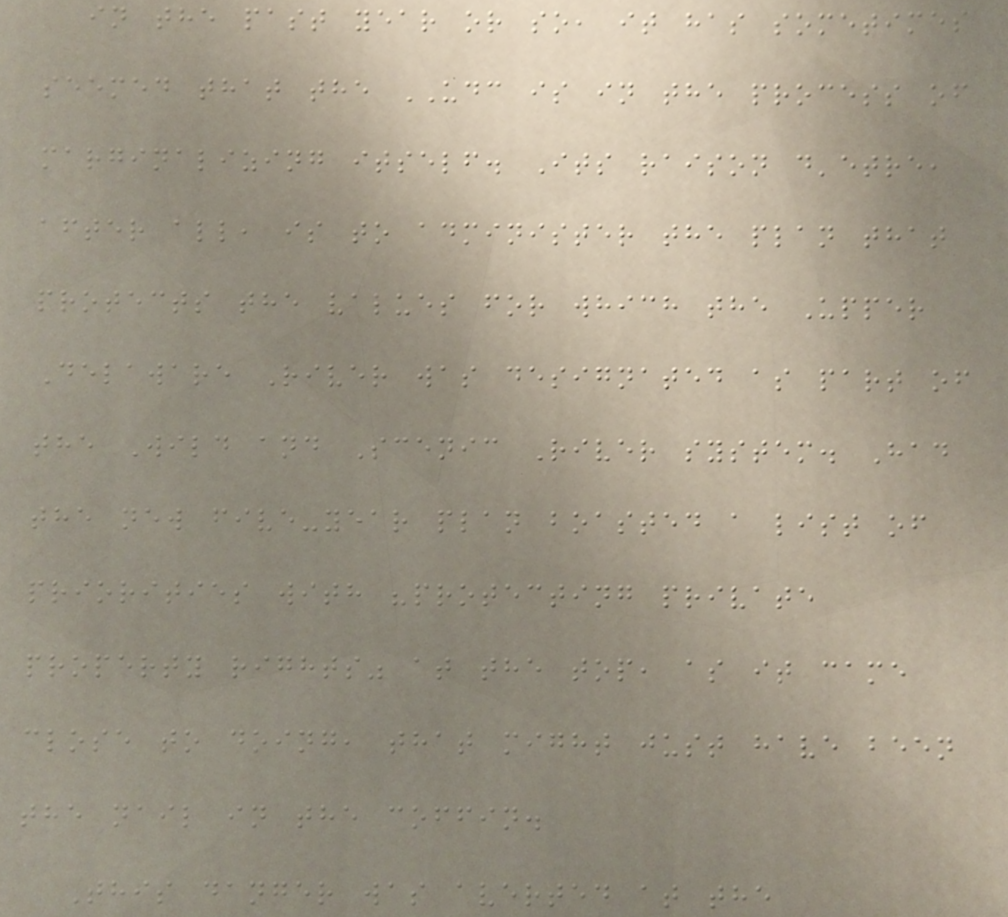in the past year or so, it has sometimes
seemed that the UDC is in the process of
marginalizing itself. Its raison d'etre,
after all, is to administer the plan that
protects the values for which the Upper
Delaware River was designated as part of
the Wild and Scenic River system. Had
the new five-year plan boasted a list of
priorities with "protecting private
property rights" at the top, as it came
close to doing, that might just have been
the nail in the coffin.
This danger was averted at the
